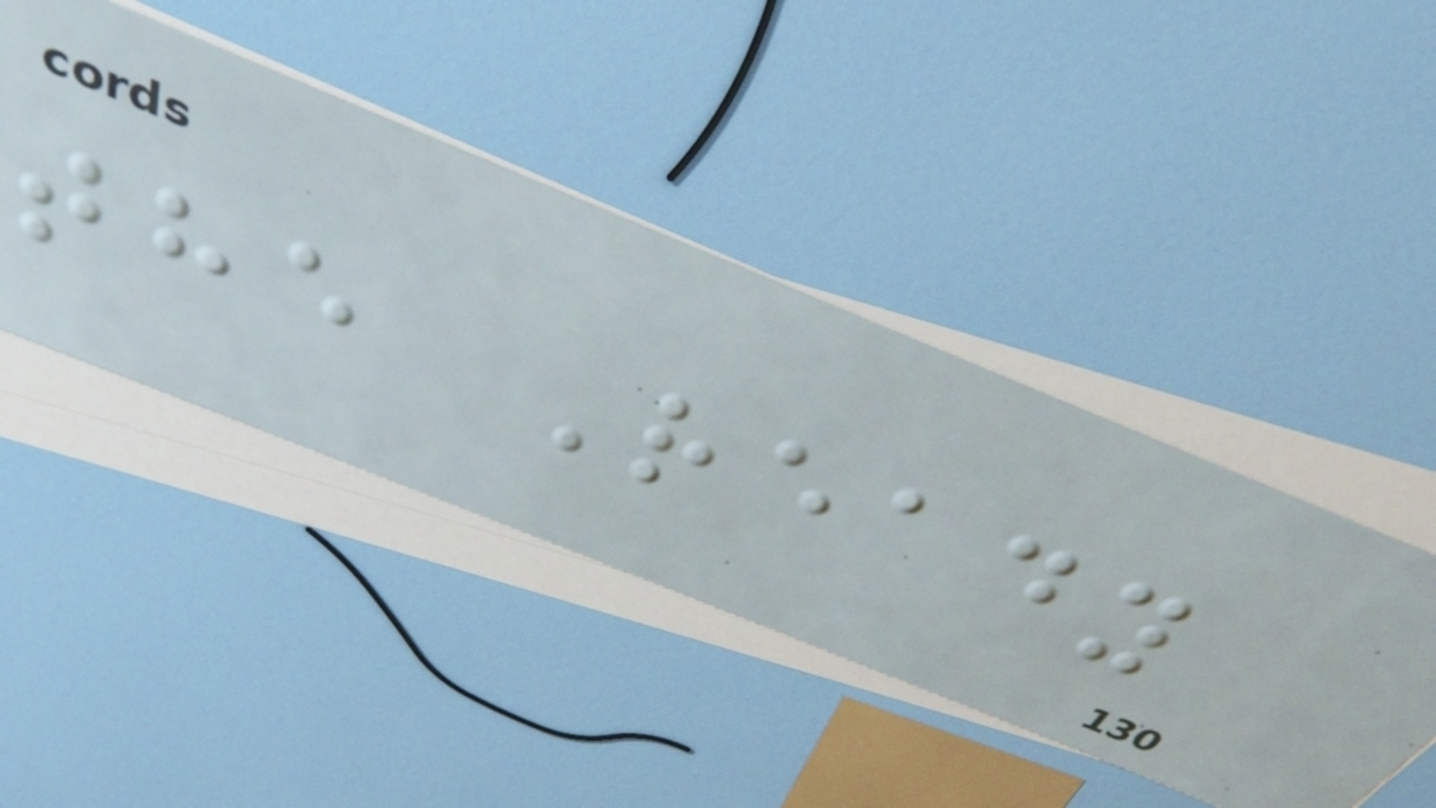the Ready
